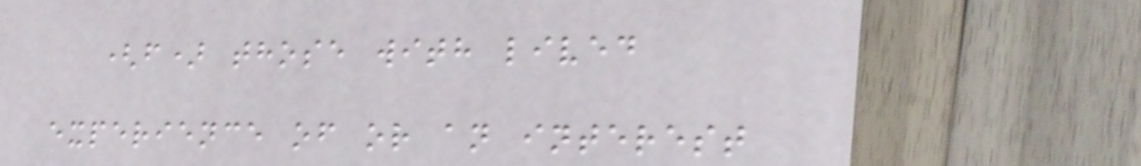(f) those with lived
experience of or an interest
